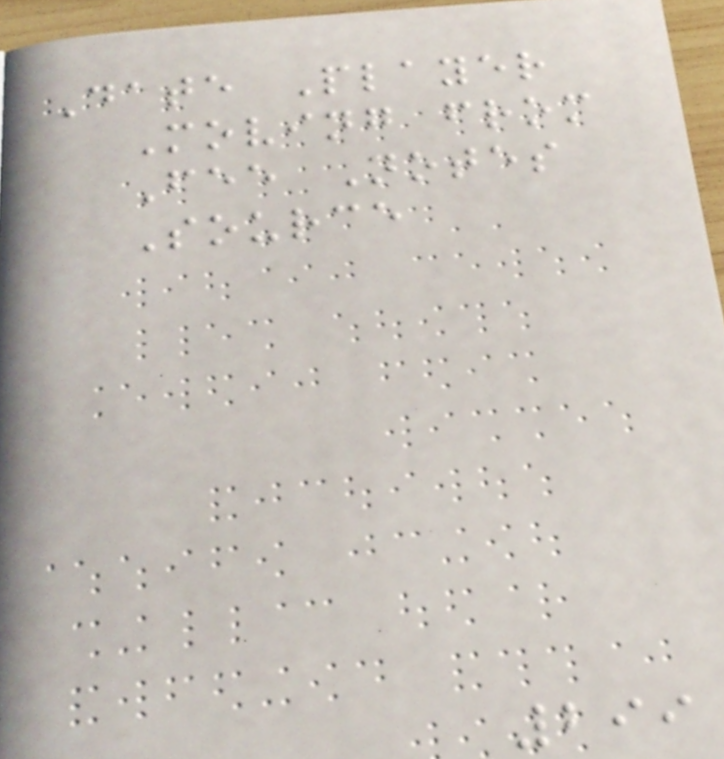Date Player
Moving from
Fee Notes
Source
299
